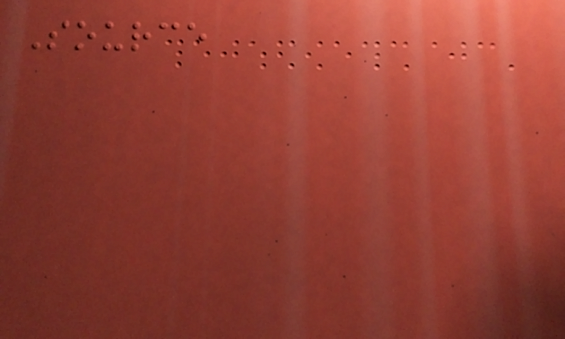Source
